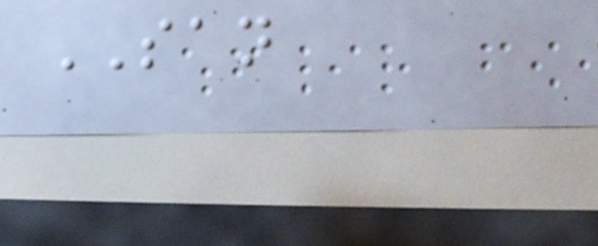SAN
